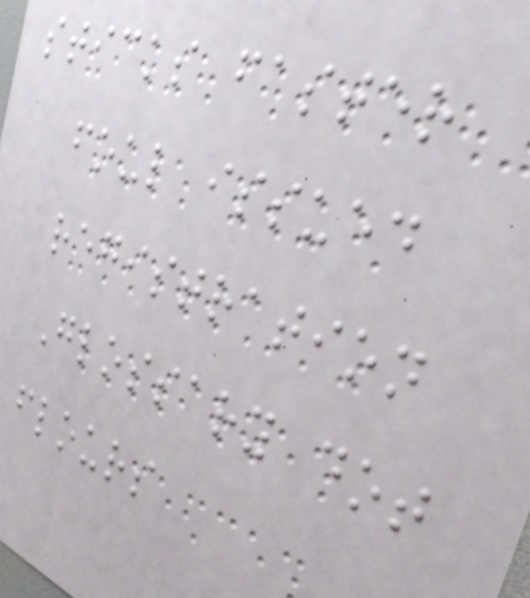sticks faster
foul issued
registration
Glossary dot
flours
